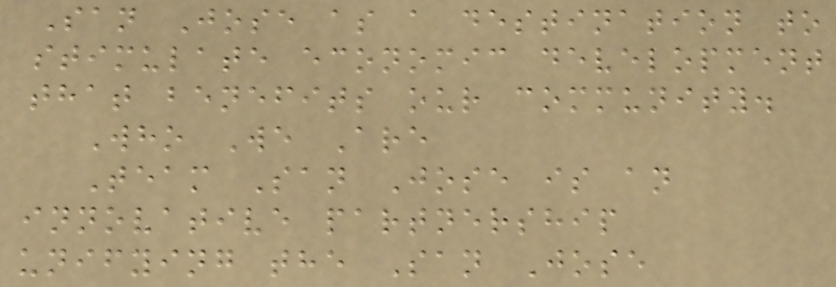San Jose as a destination to
stimulate economic development
that benefits our community.
Who We Are
Team San Jose is an
innovative partnership
unifying the San Jose
